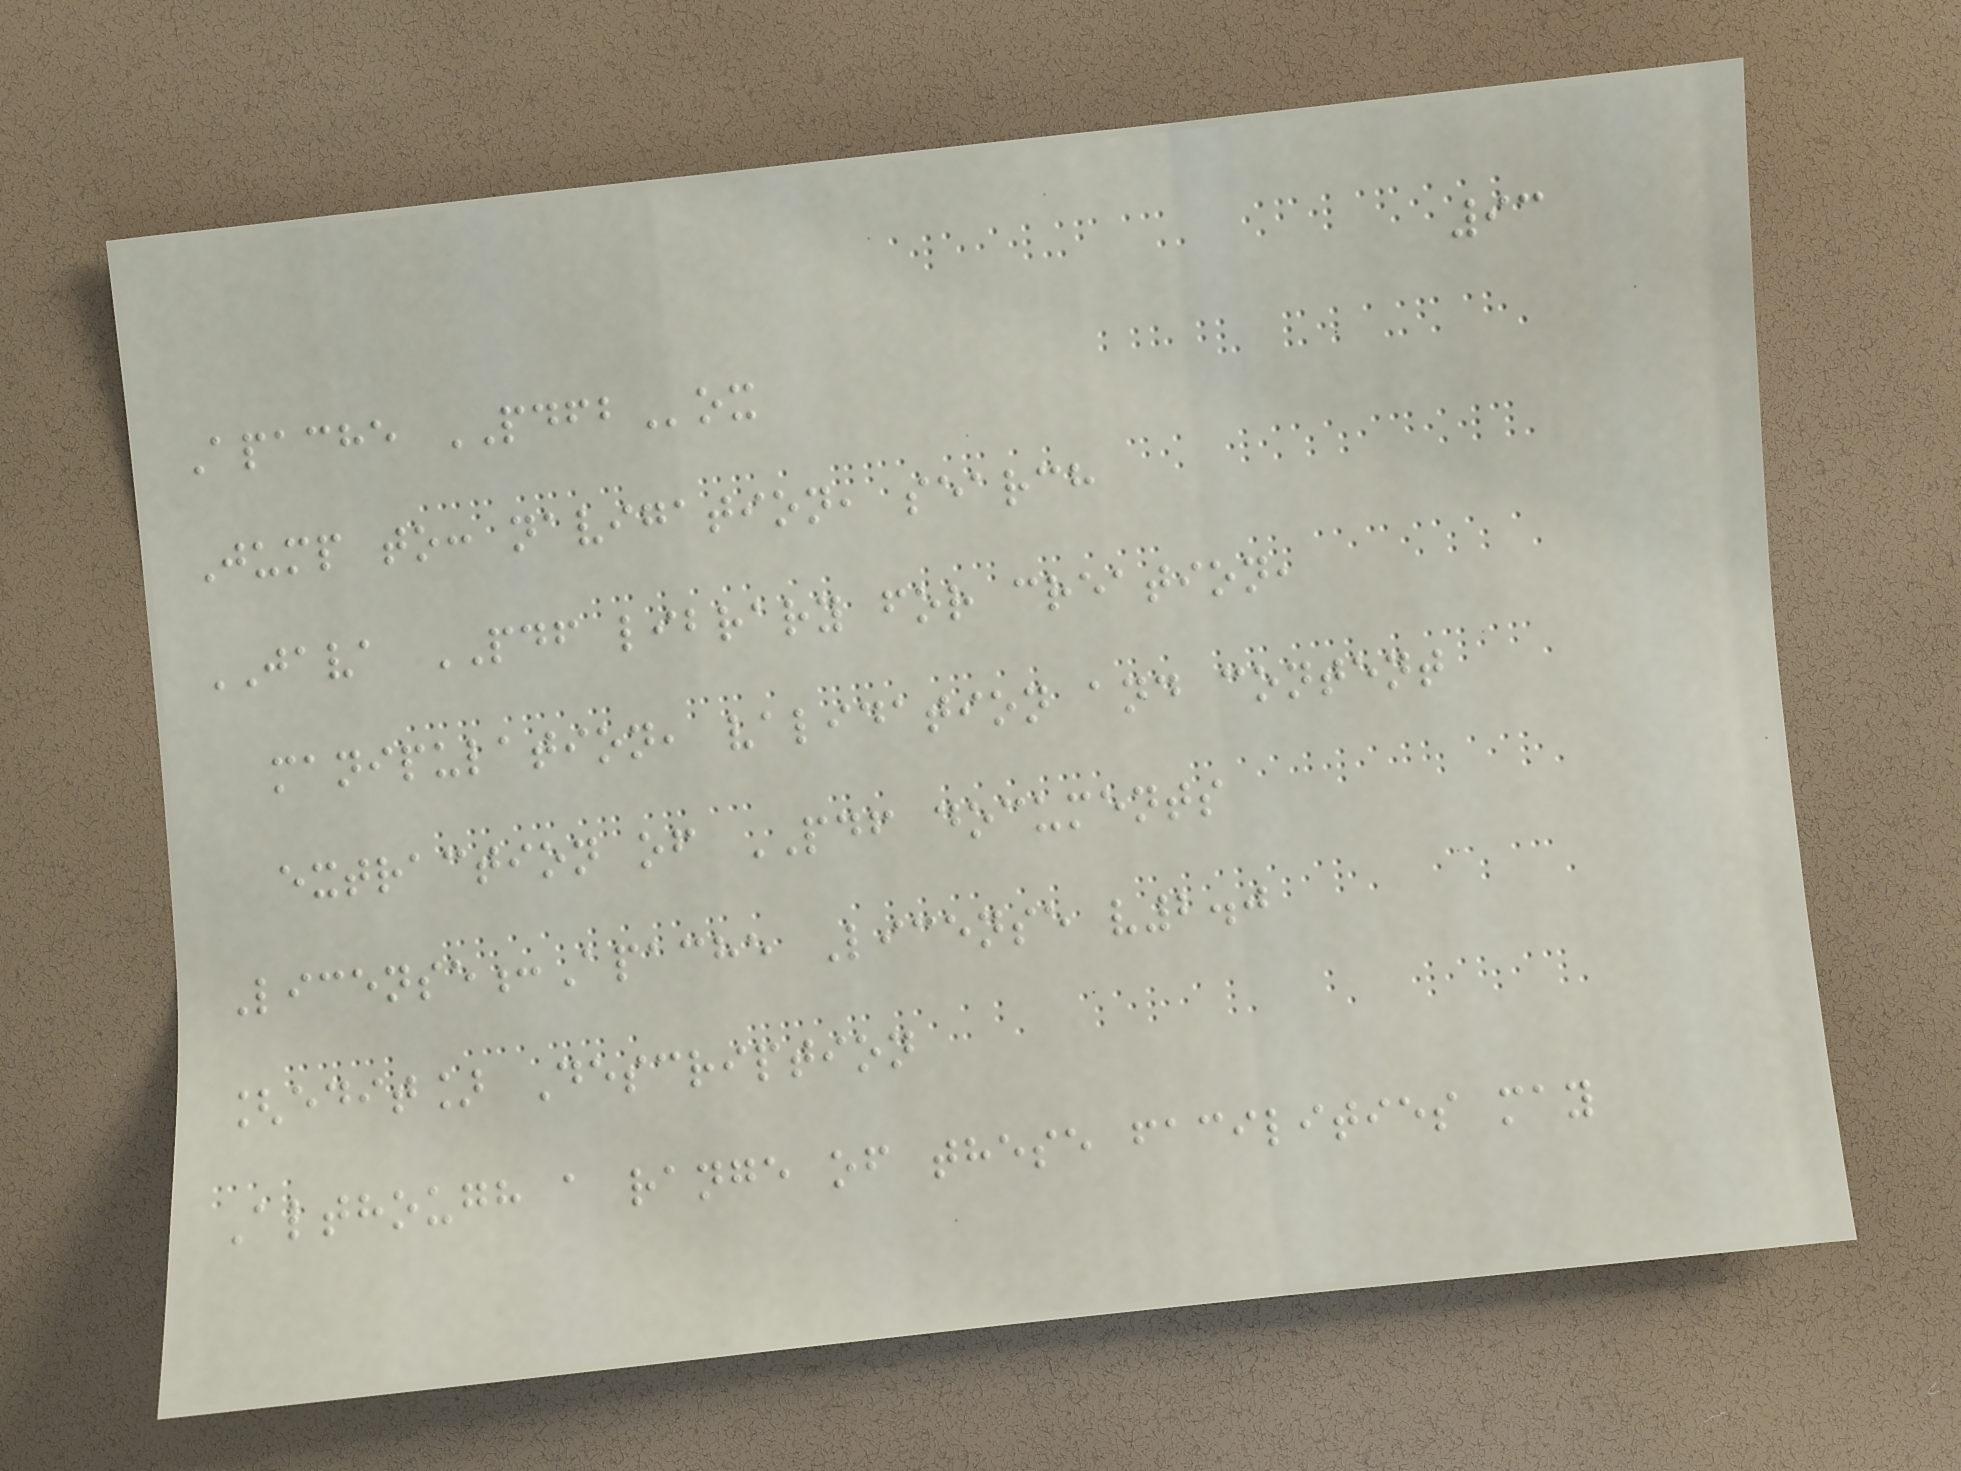93
Apache PDFBox
Jump to: navigation, search
JAVA PDF library for creation,
manipulation, validation and content
extraction of PDF documents
License:Apache License v2.0
[edit] Description
Although a range of these facilities may
